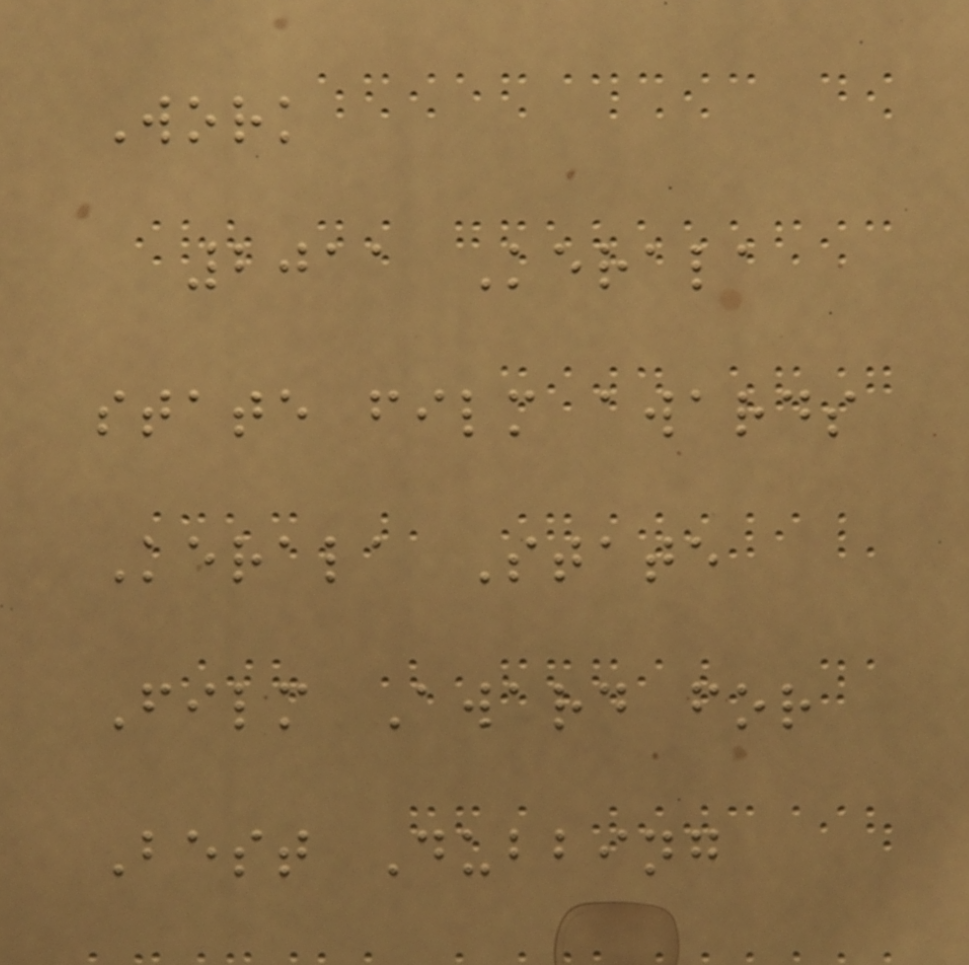Work
2011 Kerala
state film awards
Kerala State
Film Award for
Best Dubbing
